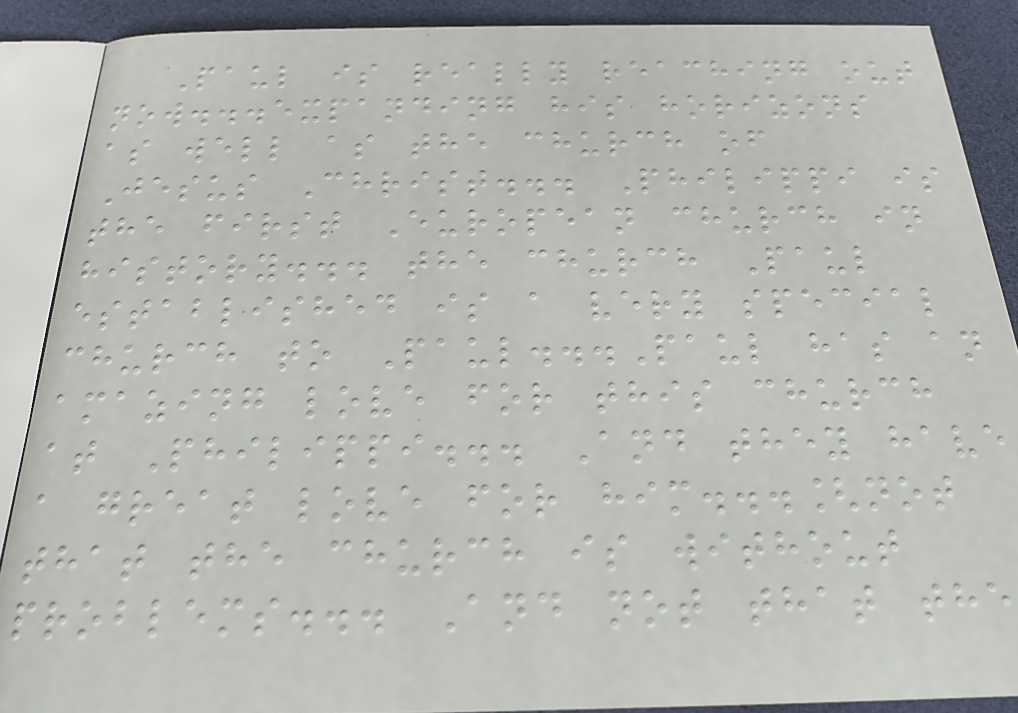Paul is really reaching out
now...expanding his horizons
as well as the church of
Jesus Christ... Philippi is
the first European church in
history... the church Paul
established is a very special
church to Paul...Paul has an
amazing love for this church
at Philippi... And they have
a great love for him...[not
that the church is without
problems... And not that the
